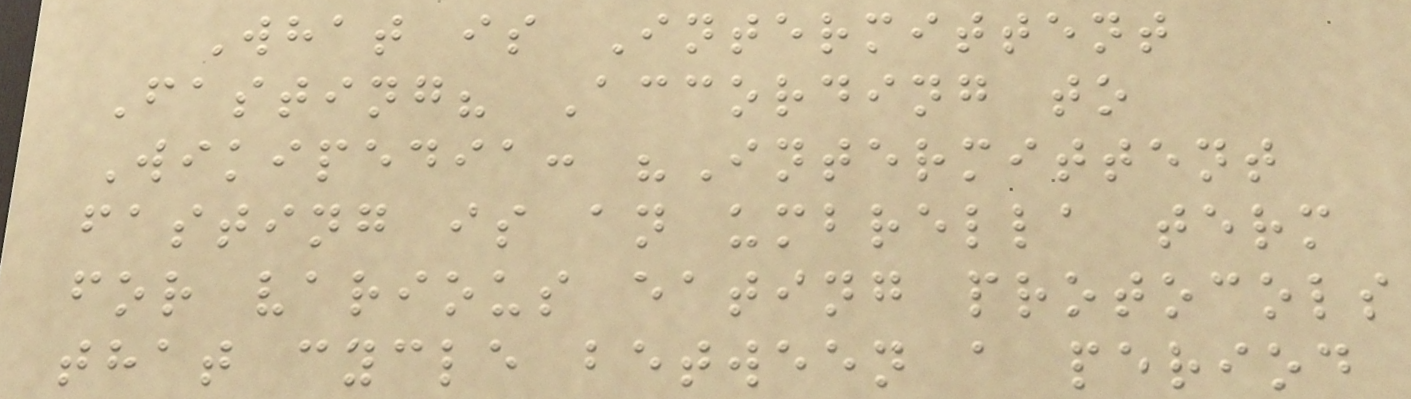What is Intermittent
Fasting? According to
Wikipedia: "Intermittent
fasting is an umbrella term
for various eating protocols
that cycle between a period
